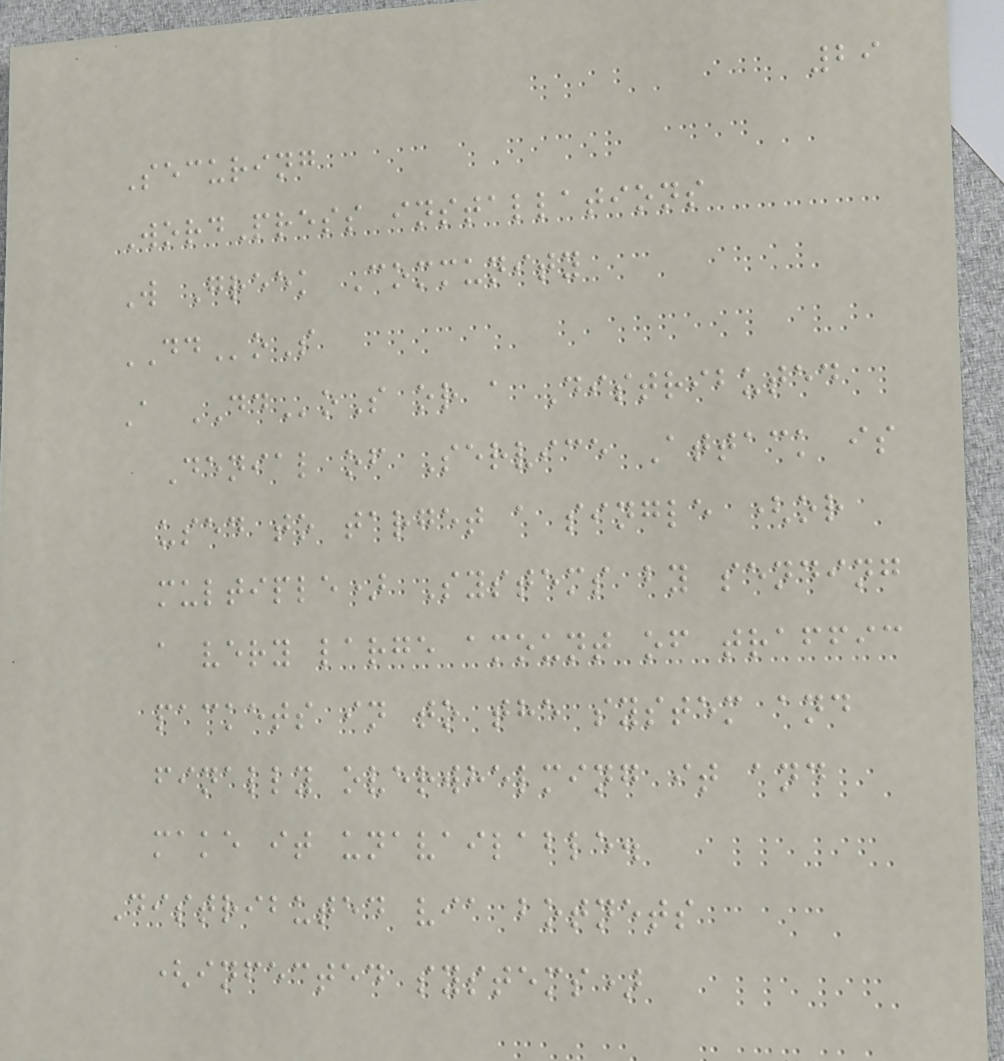29
Securing
WordPress installations
W Greek Community
DDoS
A DDoS or a Distributed
Denial of Service Attack is
used to target a single (or
multiple) Systems by sending
a very large amount of traffic
packets in to the system and
finally overwhelming it and
make it unavailable.
Distributed via botnets
(infected systems)
